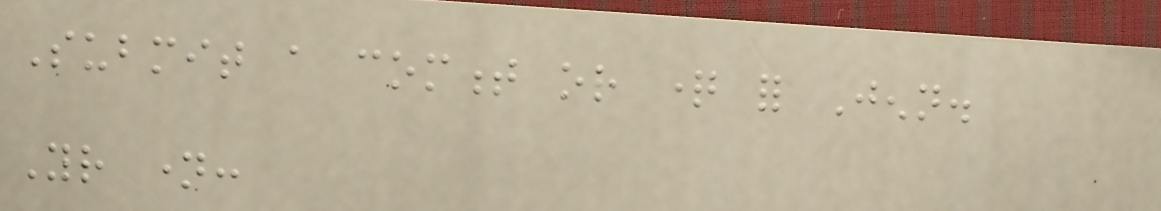Submit a comment or question for Jenn.
Your name:
